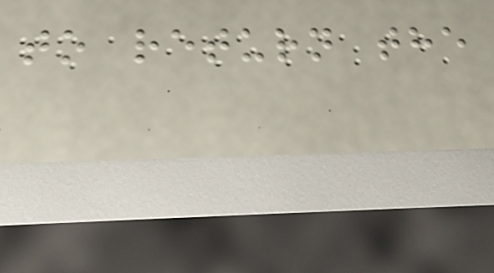to return the
